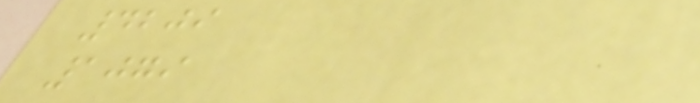4209
1079
